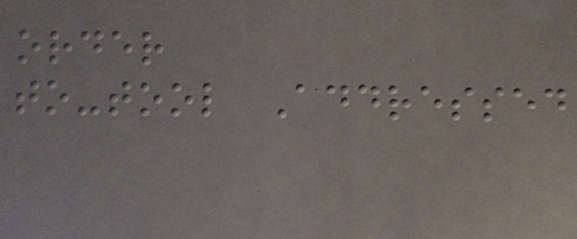order
to-tool Addressed
